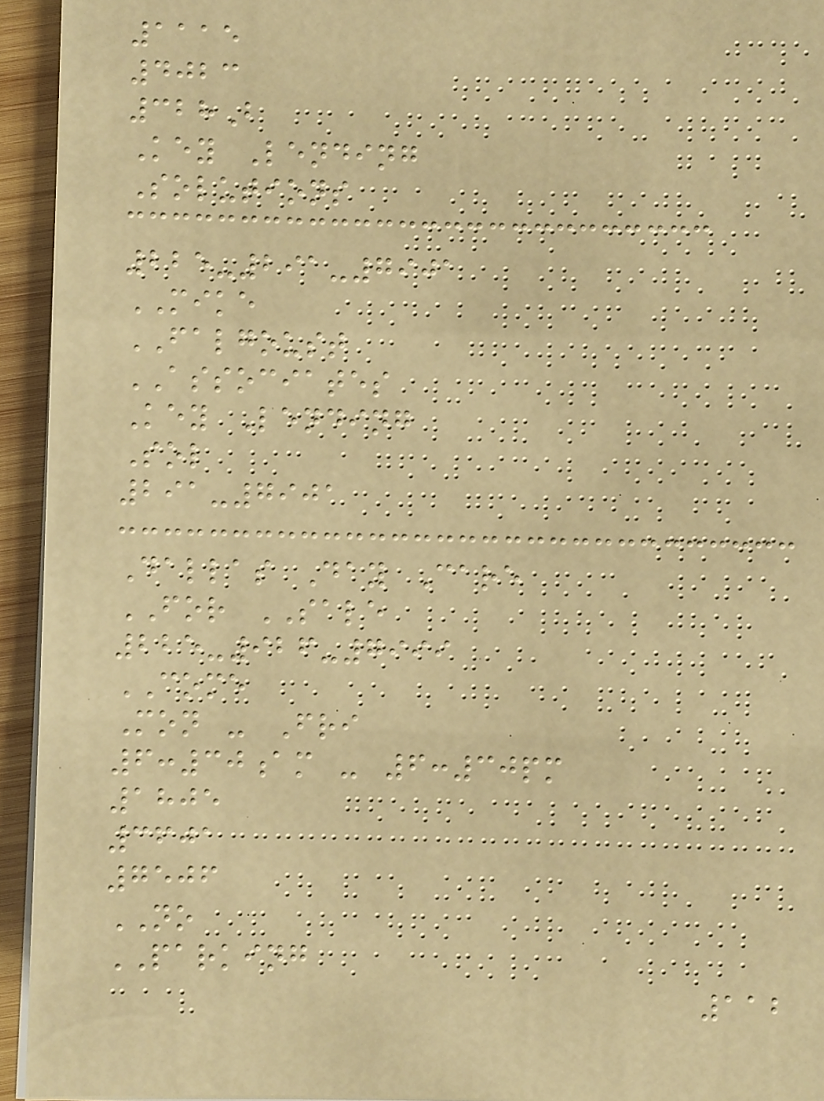1115
4023
328B
Key Lending
Solutions
225-291-7901
MIKE
FALGOUST
ASSOCIATES
Key Lending
Sol
291-7901
Dallas Day Care
FOR SALE
225-926-7999
COME
Mon - Fri
6:30am - 6:30pm
1805
3601
7506
NO
PARKING
112
